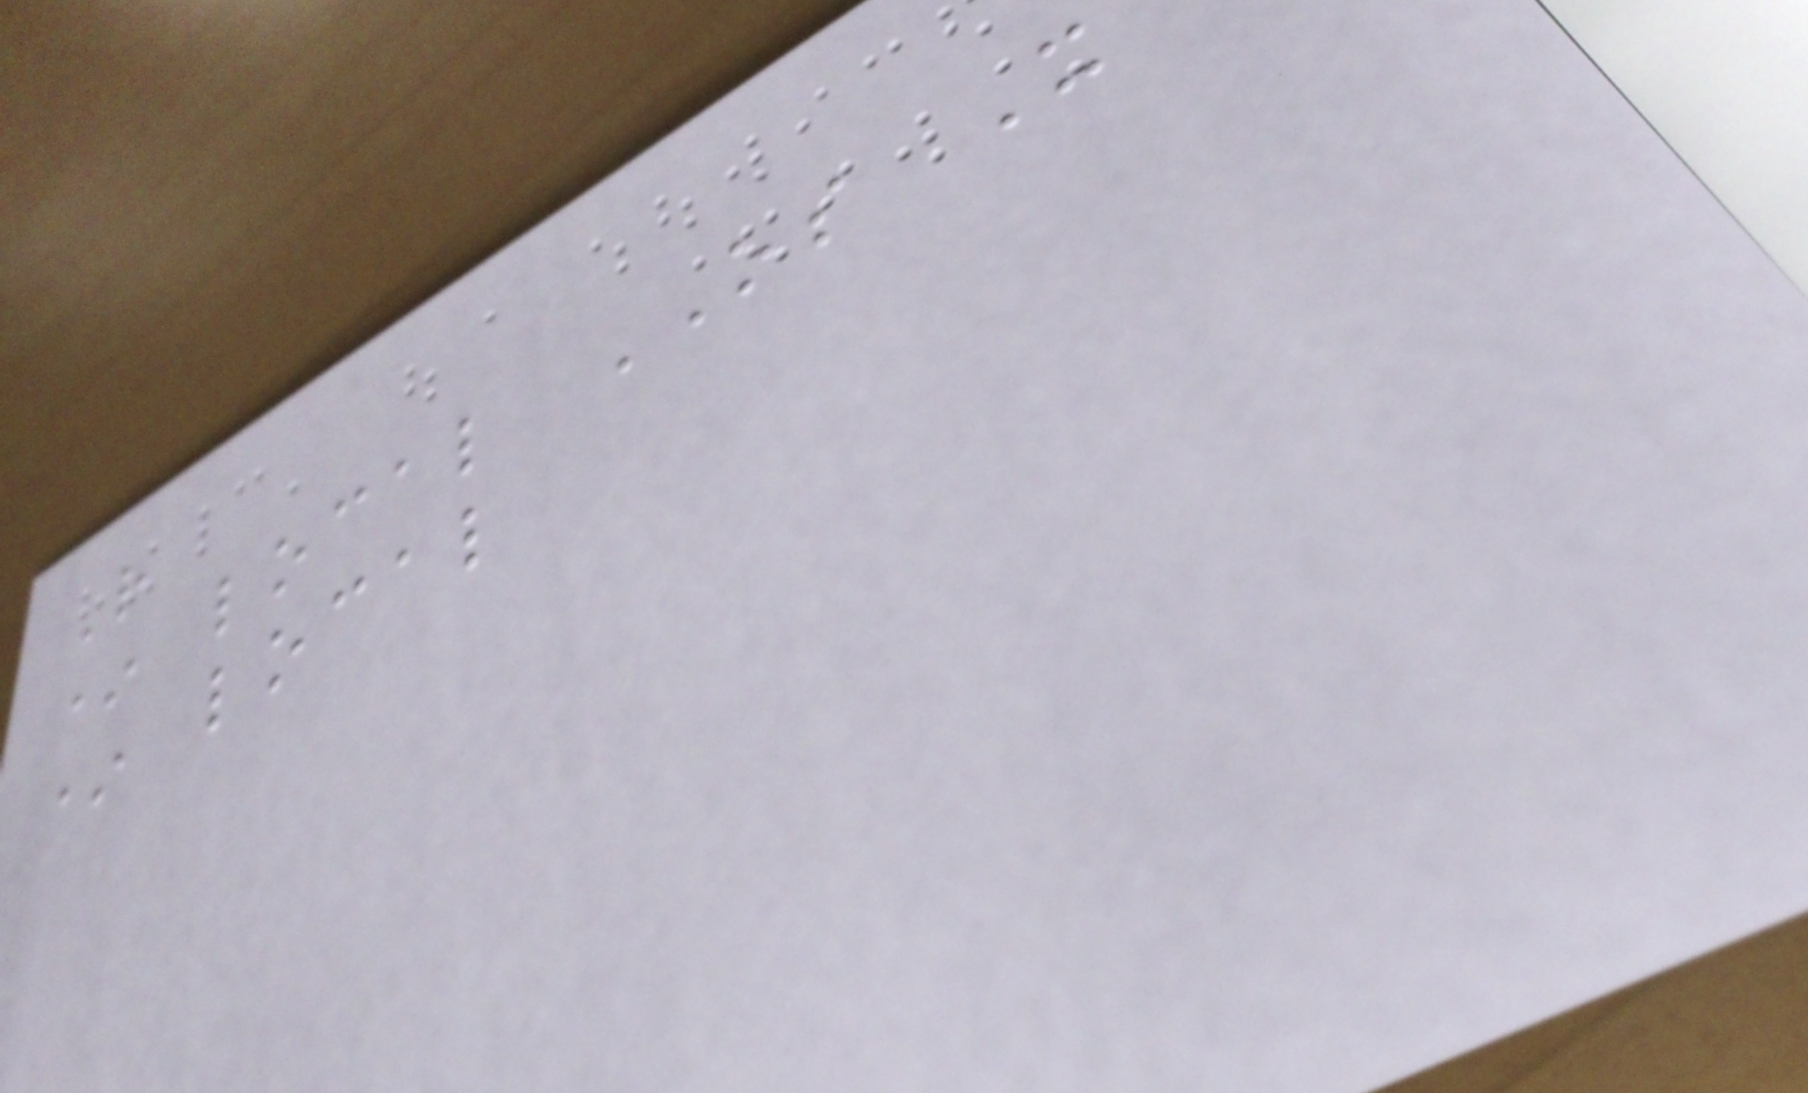R
* local OS X
* local
